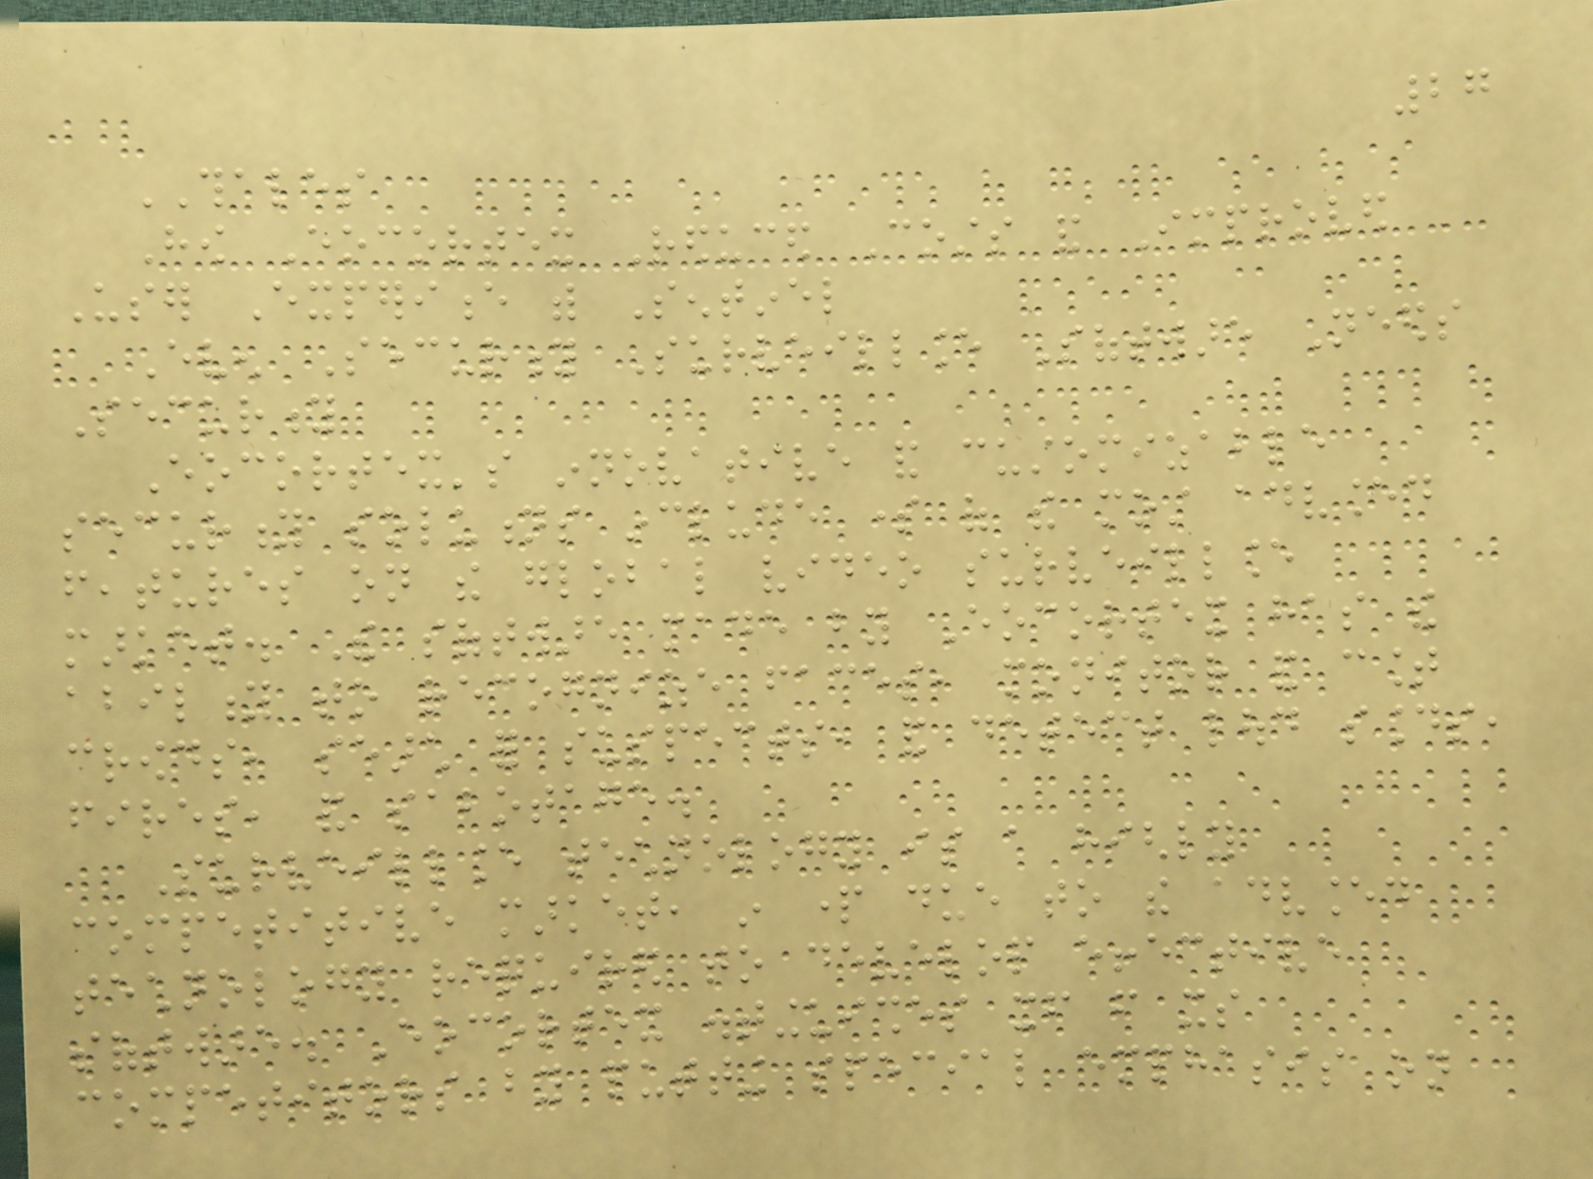27
THALES
How Eocortex Reduced Costs and Improved
User Experience with Sentinel
Even Security Surveillance Software Needs
Security
Eocortex's innovative and customizable
security solutions include some of the most advanced
features on the global video surveillance
market. The software made by Eocortex has the
ability to recognize faces, monitor and count
crowds, search for suspects, and detect loud sounds,
fires, and sabotage.
Surveillance technology is a highly
competitive market, in part due to the advanced
technology required to develop effective
software. Eocortex distinguishes itself from its
competitors by putting special emphasis on
